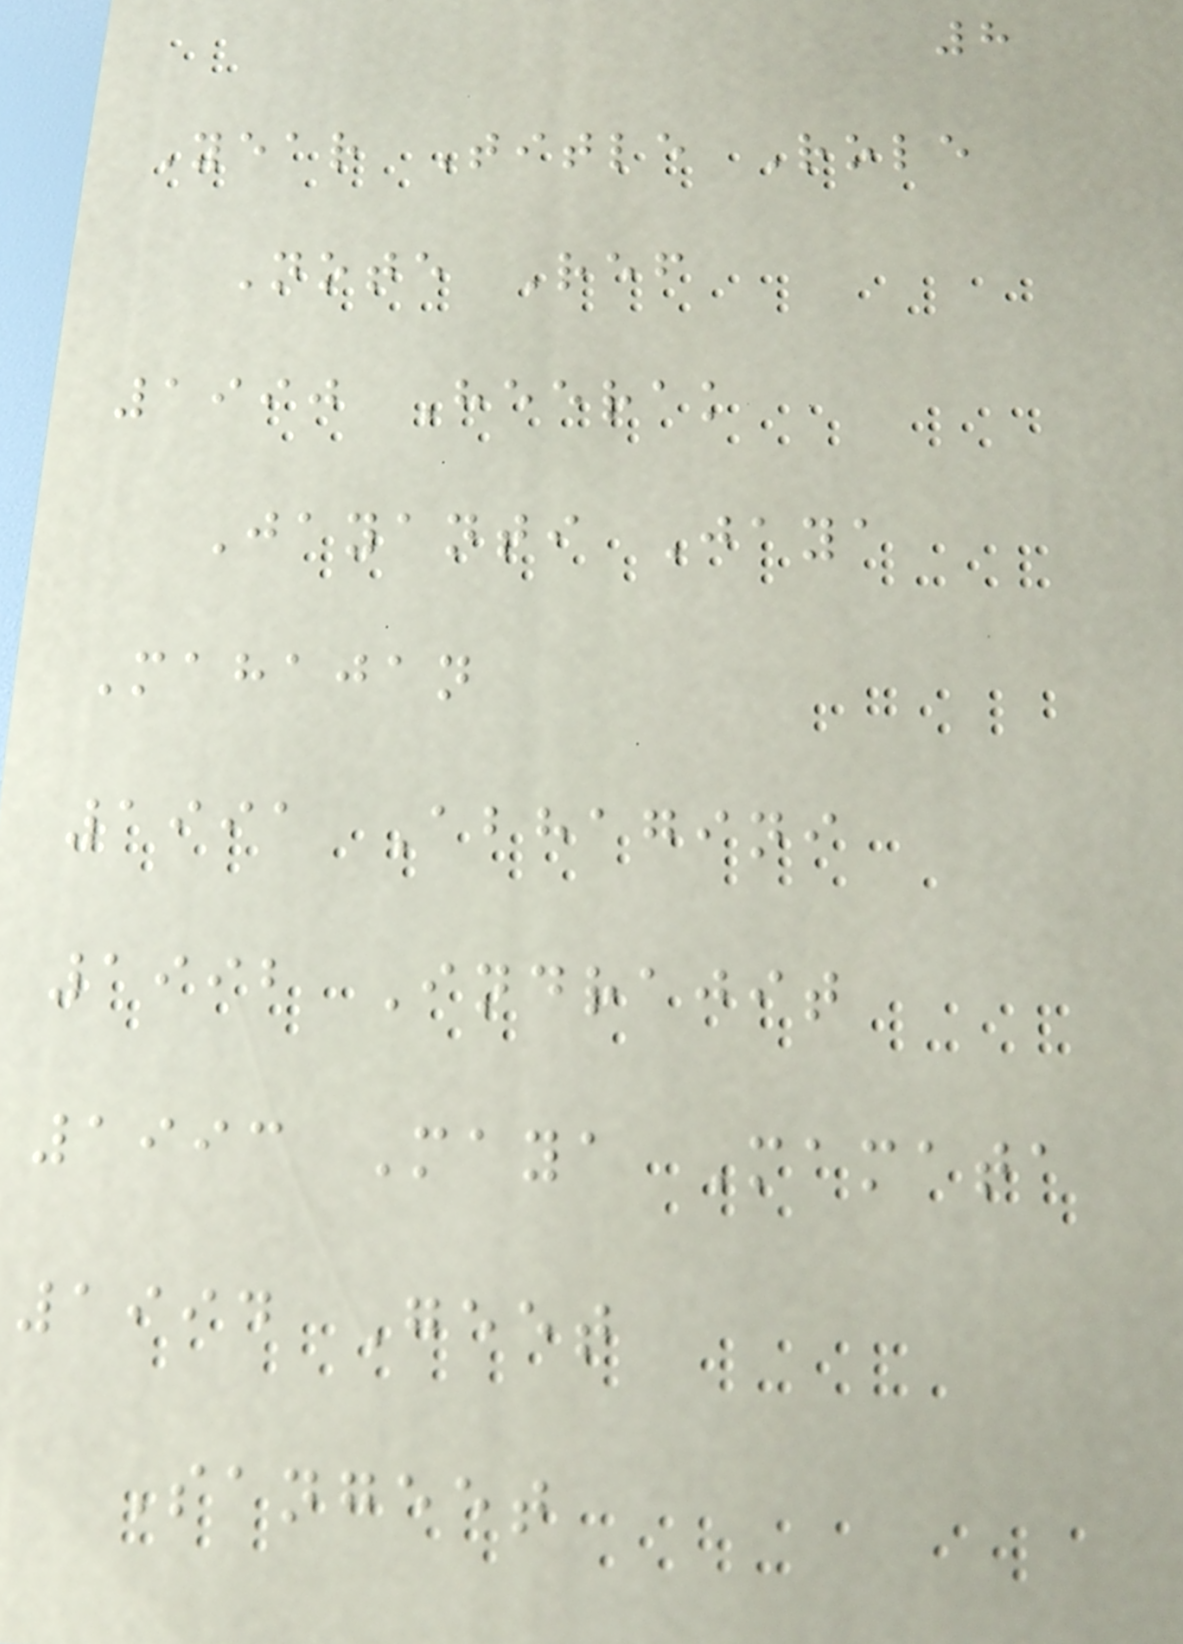8
Year Title Role
Note Ref
1990 Heerak
Jayanti Jaya
Mahajan
1991 Abhagini
1992 Indrajit
1993 Maya Mamata
1994 Geet
Sangeet
